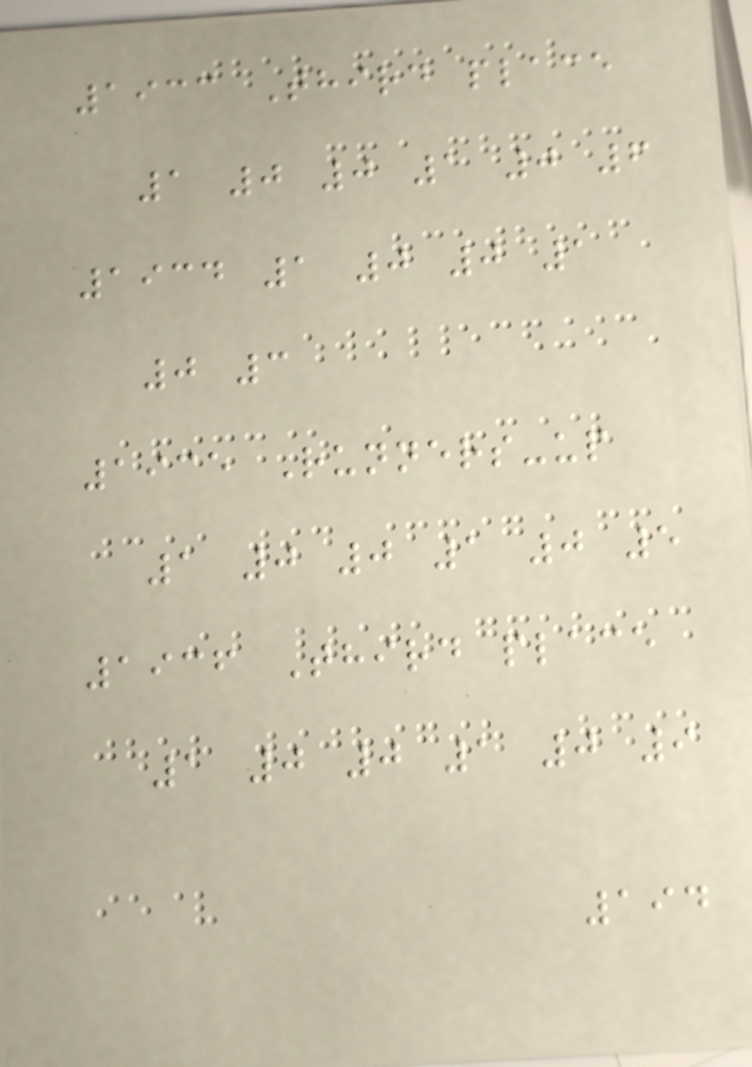1933 Third place
1 0 0 1 0 6
1934 1 0 0 1
0 3
1935 Runners-up
1 0 0 1 0 5
1936 Third place
1 0 0 1 0 9
194
